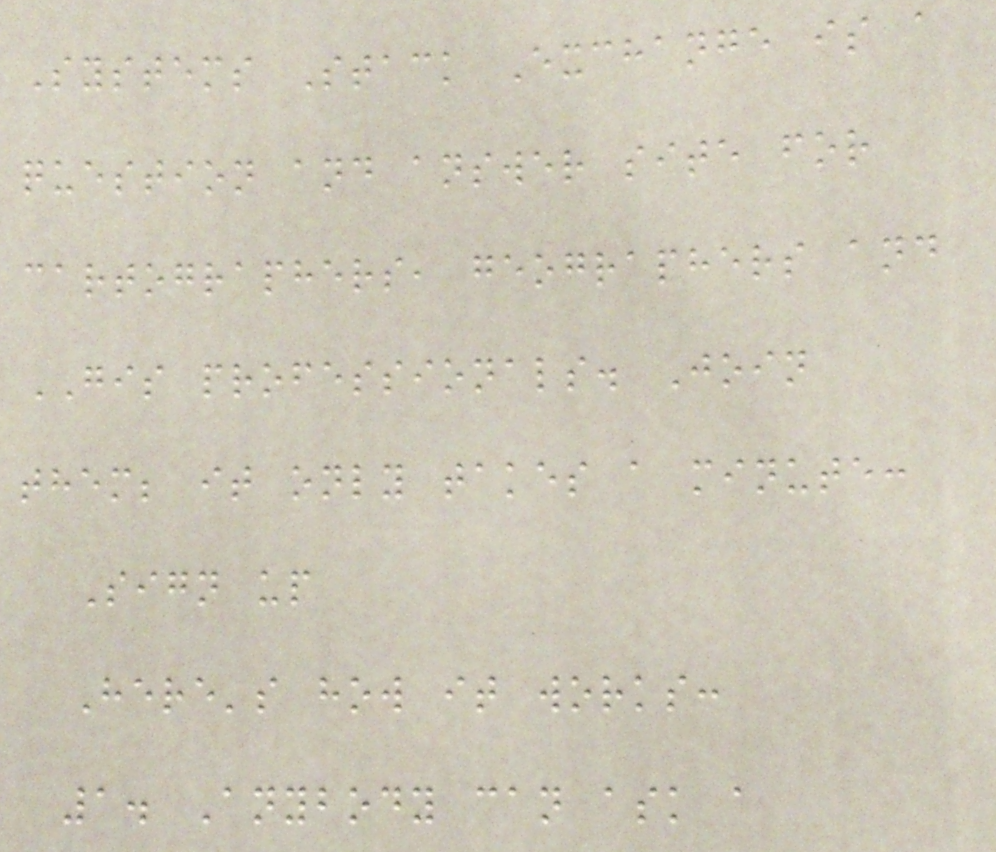Systems Stack Exchange is a
question and answer site for
cartographers, geographers and
GIS professionals. Join
them; it only takes a minute:
Sign up
Here's how it works:
1. Anybody can ask a
